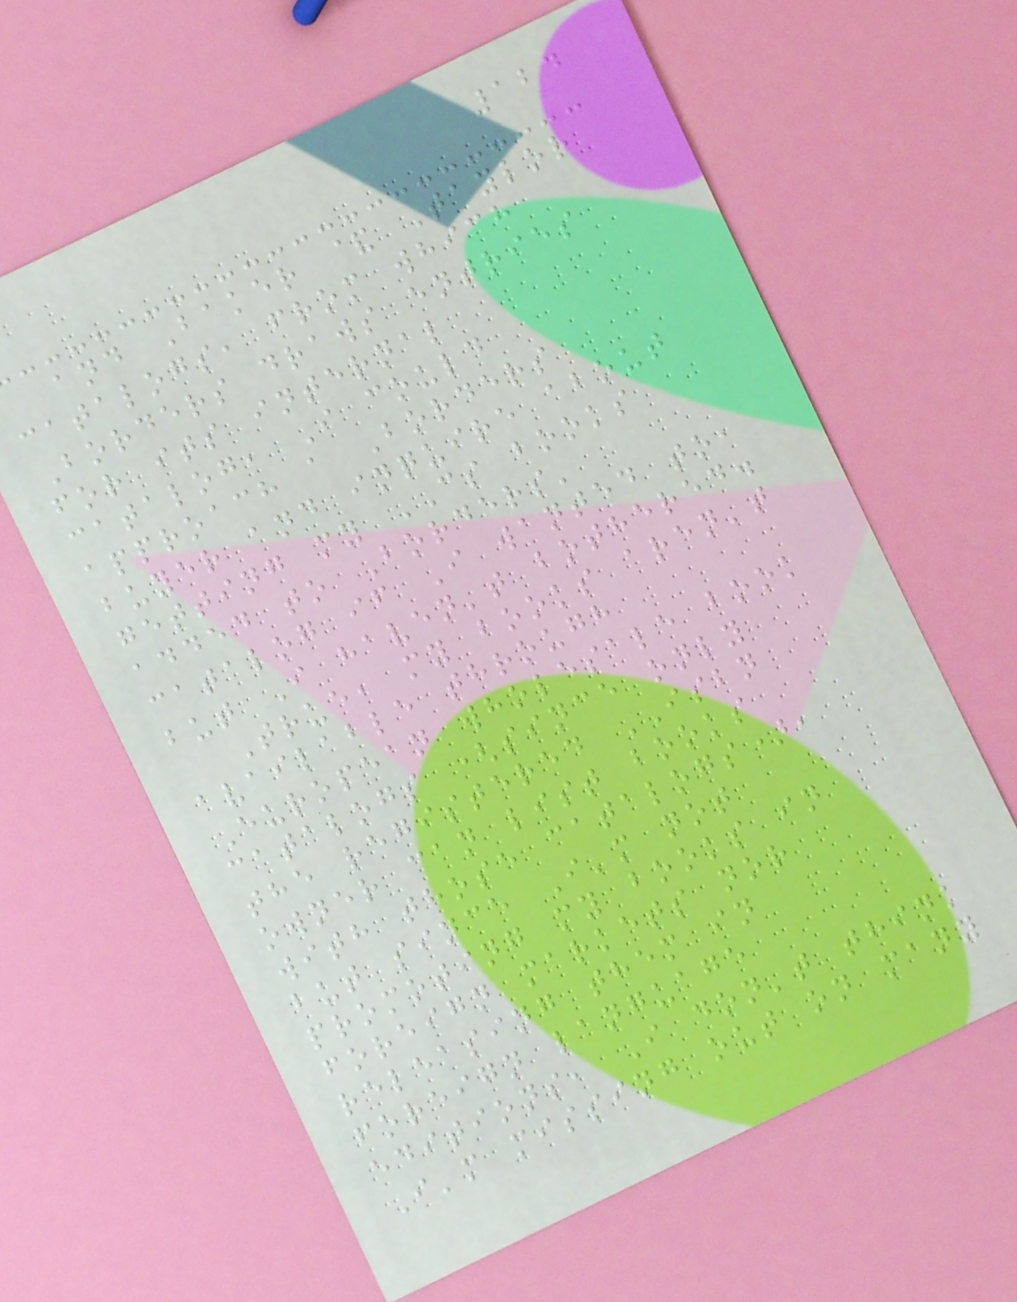124
and Baker & Taylor
catalogs, from which
Borders draws entries
for its internal
catalog, I could
approach a Borders
buyer and inquire about
getting my CS books
added to Borders'
catalog if I wanted to,
but I haven't bothered.
True, my books aren't
available through
European wholesale book
catalogs (since only
the registered ISBN
owner can list books
with those catalogs),
but since I'm not
promoting my books in
foreign markets nor
releasing them in
foreign language
editions, I don't think
I'm missing out on many
